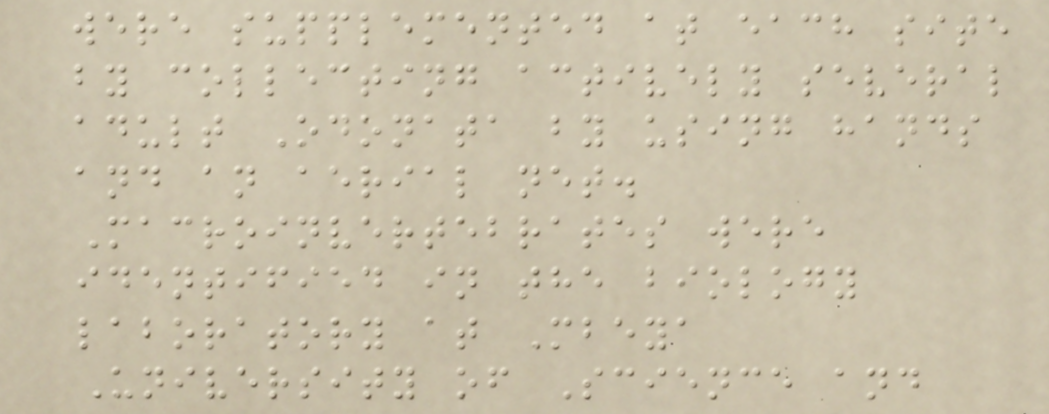were supplemented at each site
by collecting actively several
adult Odonata by using hands
and an aerial net.
Macroinvertebrates were
identified in the biology
laboratory at Mbeya
University of Science and
